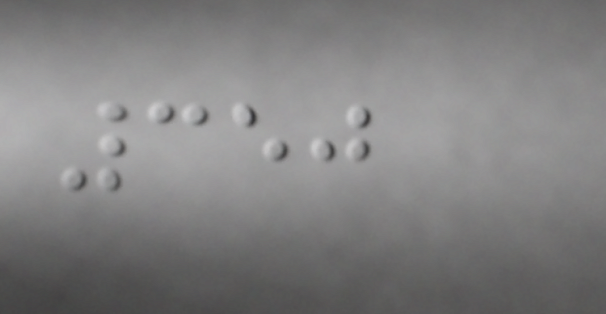350
